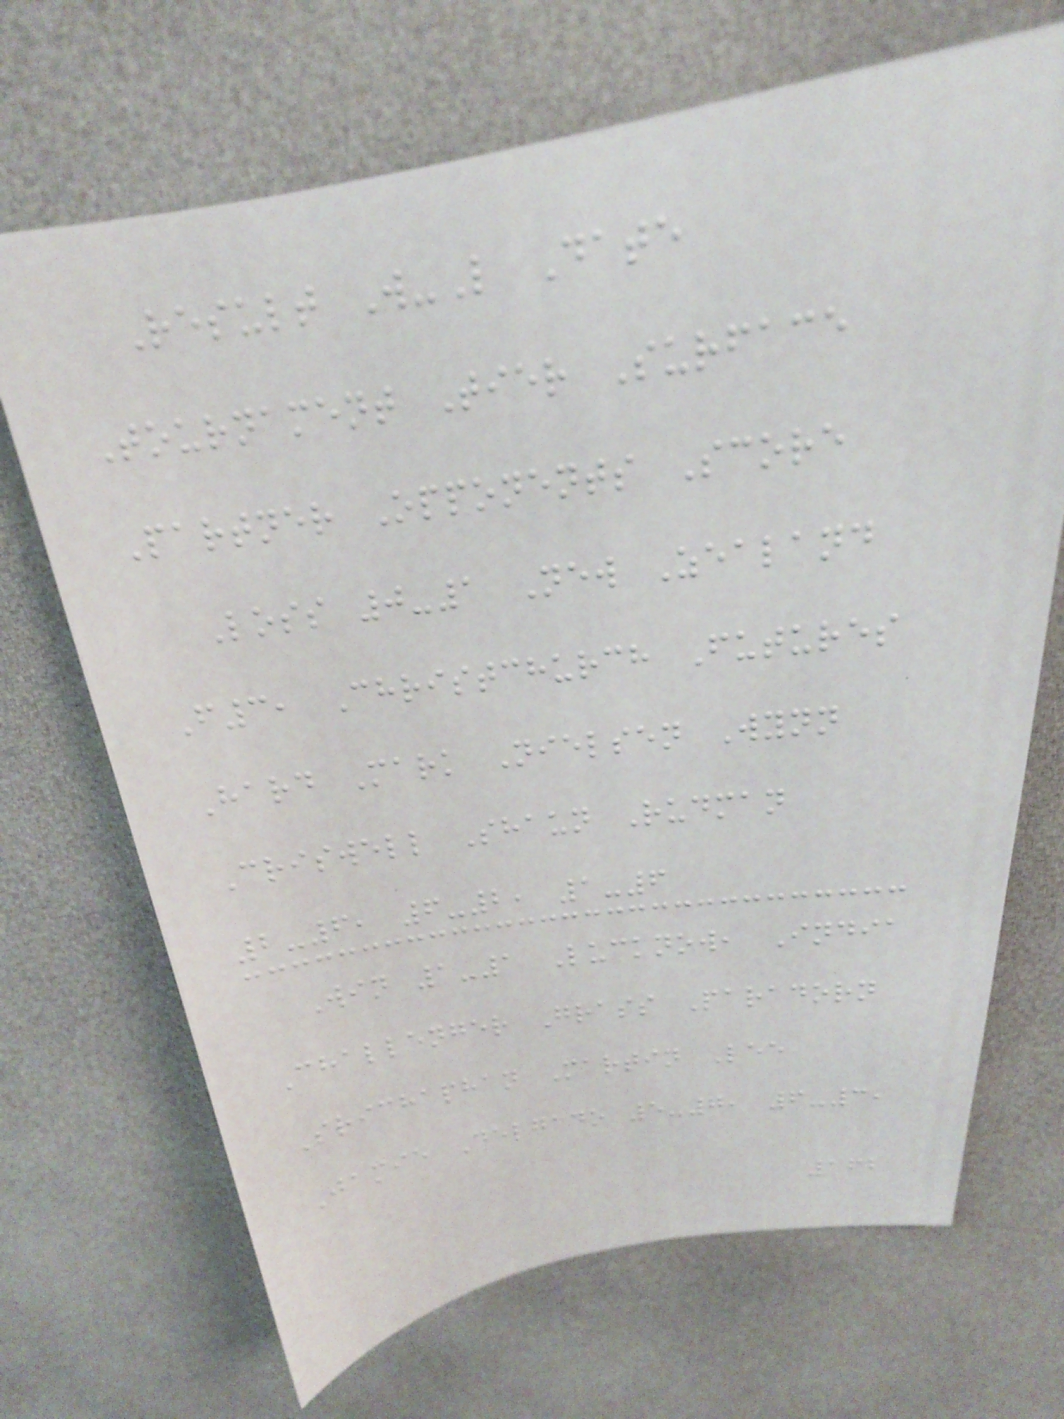Result W-L Date
Tournament Tier Surface
Partner Opponents Score
Loss 0-1 New Zealand
F3, Christchurch Futures
Hard Mark Nielsen Wynn
Criswell Shaun Rudman
2-6, 6-2, 1-6
Win 1-1 Lucknow, India
Challenger Grass Paradorn
Srichaphan Martin Lee
Jamie Delgado 5-7, 6-3,
162
